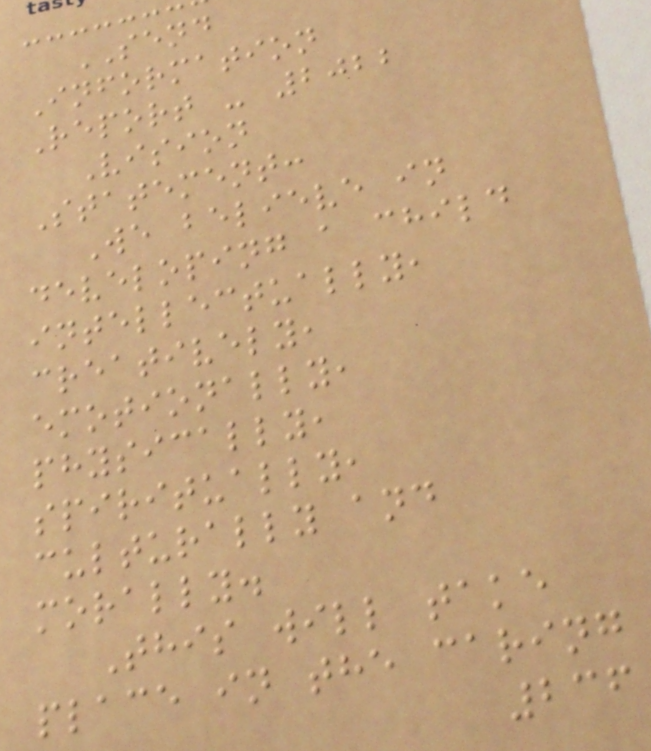SEND
Information
Report - 2022
Vision
Statement:
We believe in
developing a child
intellectually,
creatively,
emotionally,
physically,
spiritually,
culturally and
morally.
This will take
place in the caring
236
